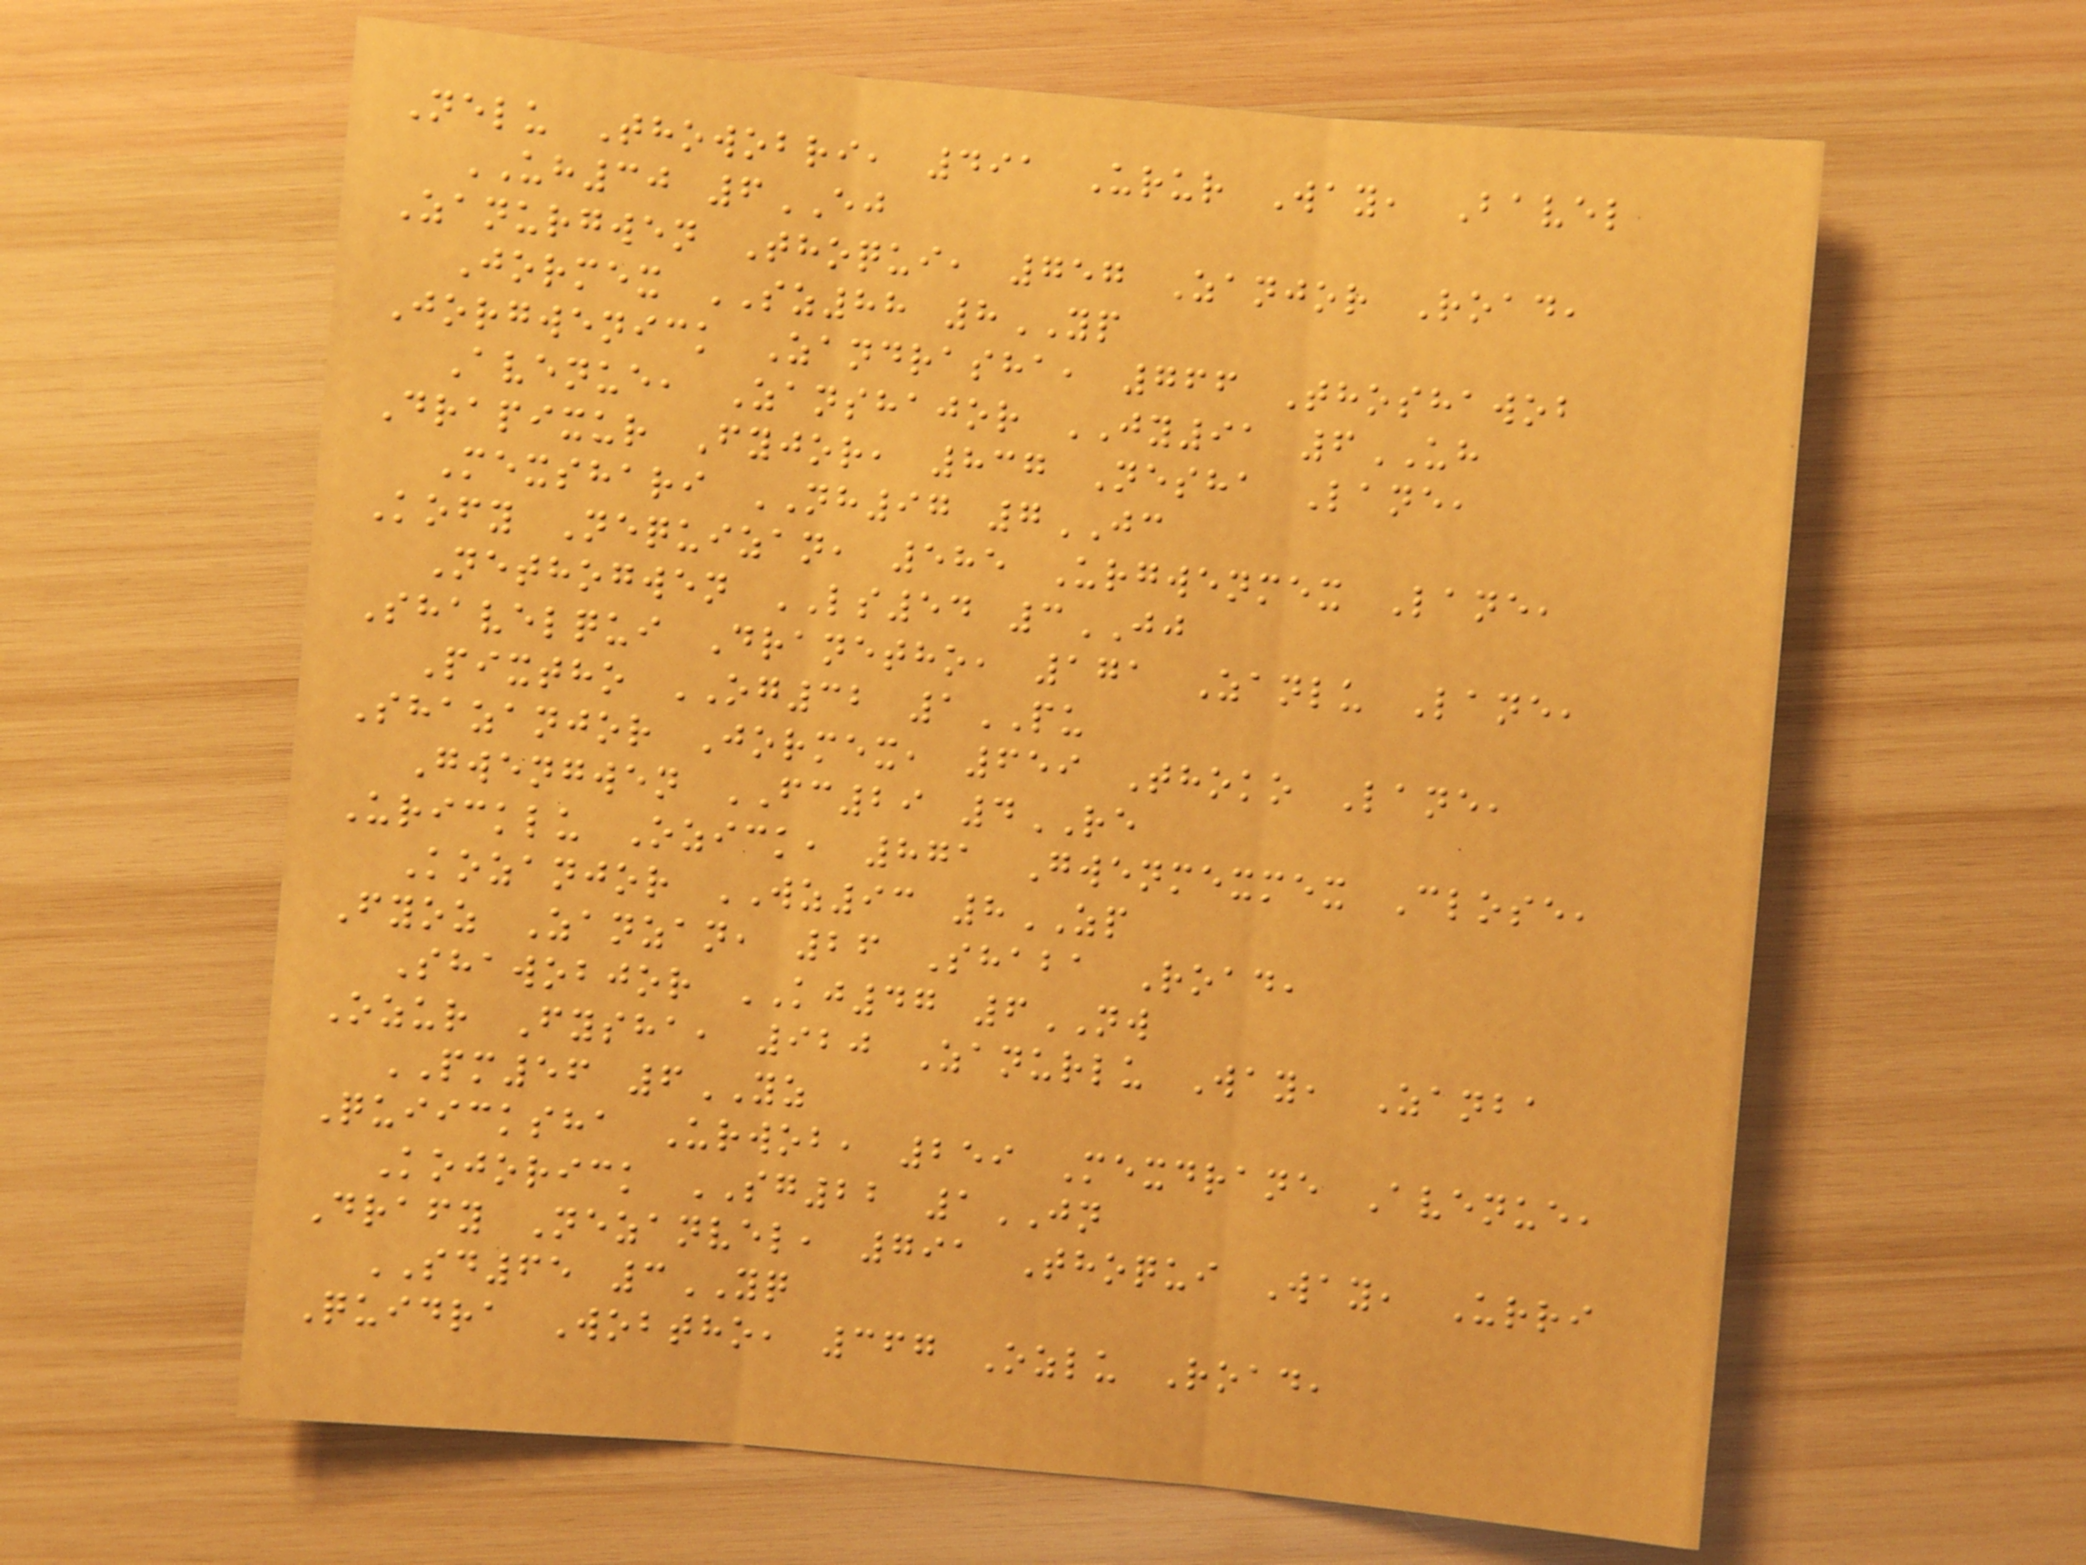Nelu Thowobri, 491 Urur Way, Bavel
UH30 6EJ
Zanurgwen Thoqui, 757 Zanjor Road,
Jormex SZ88 8YP
Jorgwenick Zandrasha, 766 Thoshawob
Avenue, Zanshajor JY91 6UH
Drapixur Fyjor, 837 Nesha Lane,
Mexshari NH97 7JC
Kofy Nequizan, 585 Urgwenmex Lane,
Nethogwen LS54 3JJ
Shavelqui Dranetho, 171 Zanlu Lane,
Pixtho OG32 1PU
Shazanjor Jormex, 659 Thoko Lane,
Gwengwen FC29 4RE
Uricklu Ozick, 871 Gwenmexmex Close,
Kozanjor WZ93 8ZP
Fyoz Zanzan, 26 Shaba Road,
Shawobjor KJ47 6NW
Ozur Fysha, 920 Zanurlu Way, Zanba
PM56 6YZ
Quiicksha Urwob, 259 Mexdrane Avenue,
Kojorick SG22 1JN
Drafy Nezanvel, 791 Thoqui Way, Urri
SD65 3YQ
Quidra Wobtho, 367 Ozlu Road,
